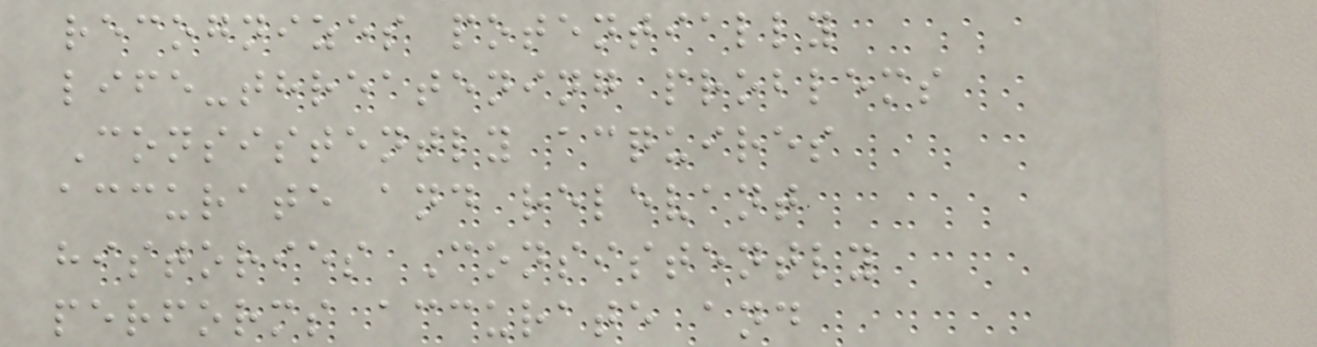recognizes potentially
life-threatening problems
Consistently acquires
accurate and relevant
histories Consistently
performs accurate and
